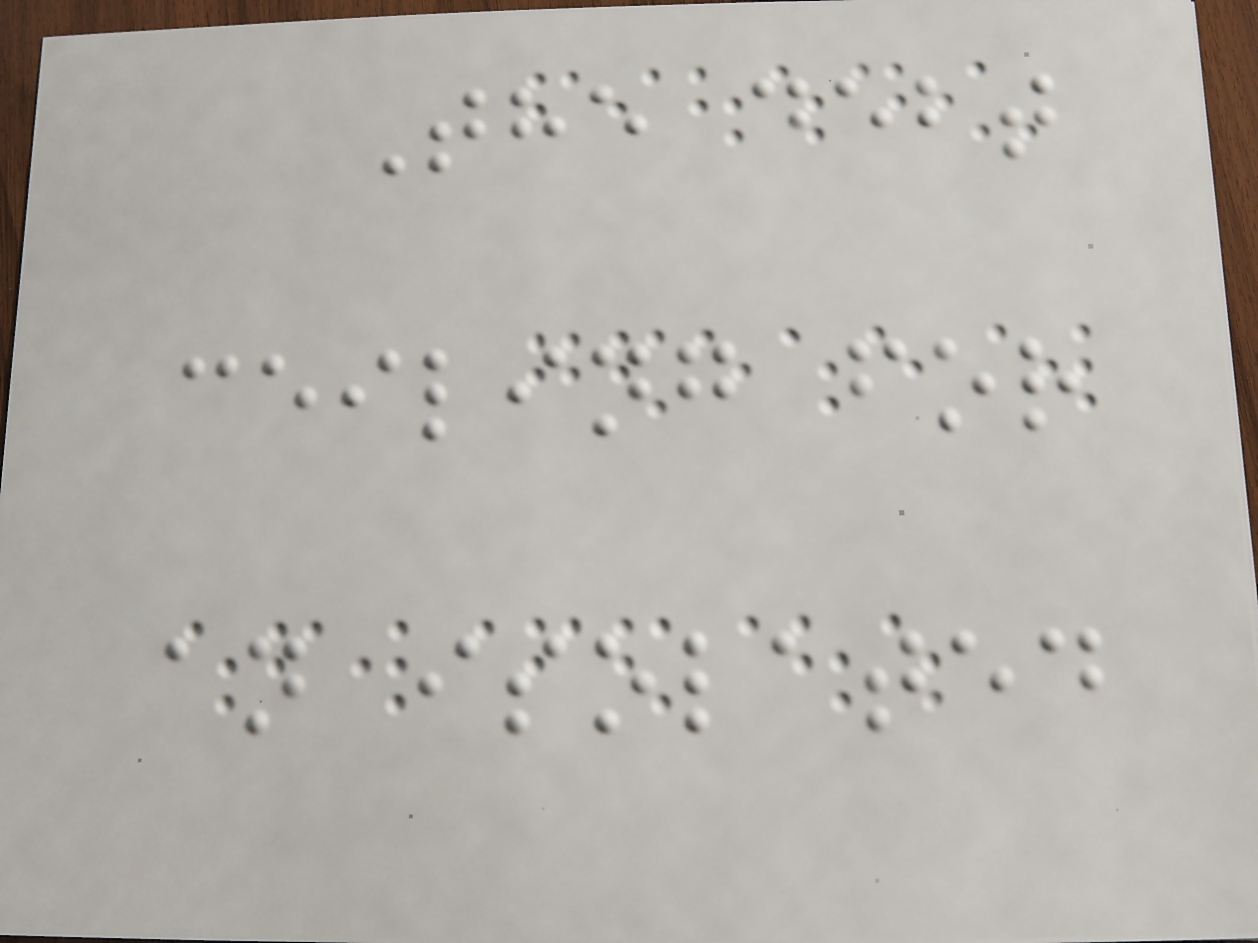The debt
ceiling for
an isolated
